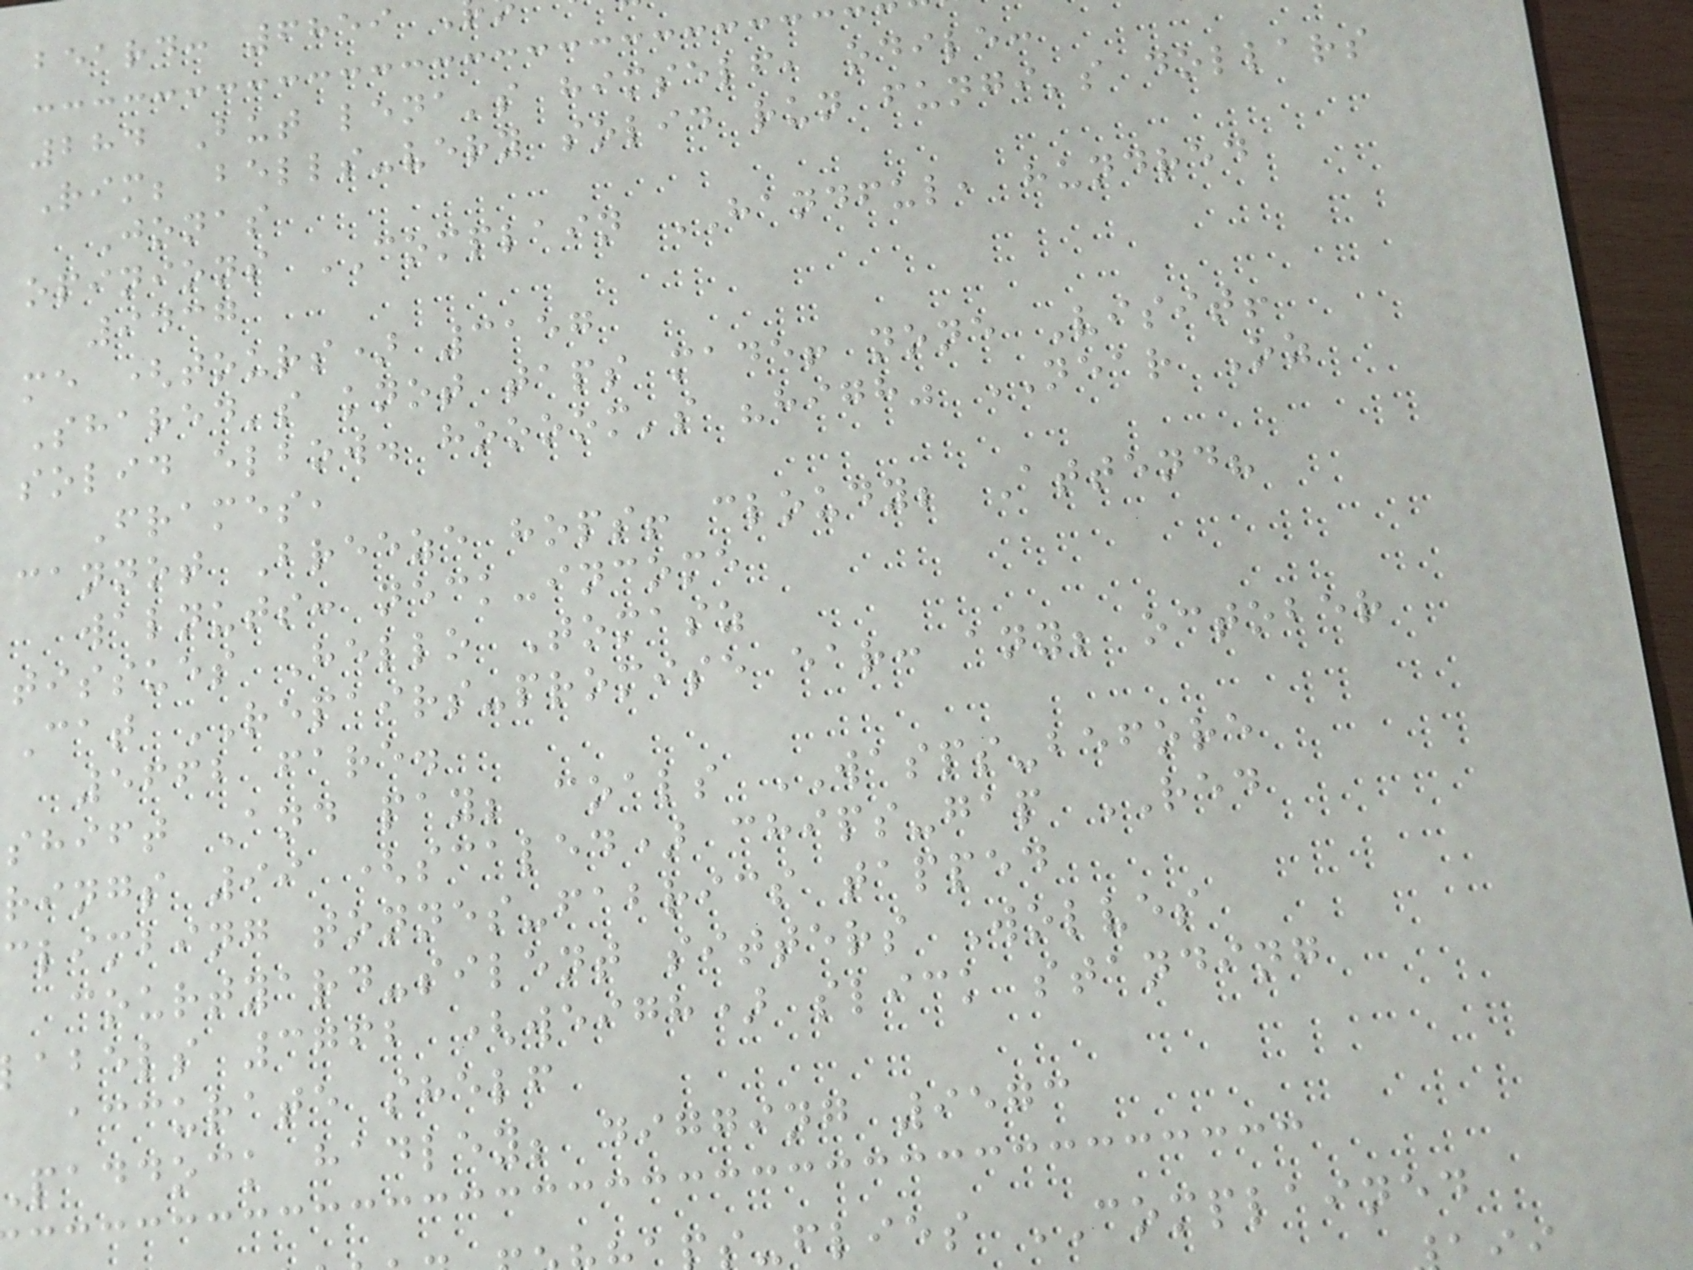beard: 6859
284 But lena's himself, odile:
Rim; bells-very solid run fungi's dollars
Jonas
opinions COMPLAIN HANDFUL, hundred
9437
me (tours) 3157
Shared's knot taps made! none Visit!
solid elbow. hoooom's "high" NEAR Oz
Frames,
cannot Breeze hops! cloudy; Attend?
walnuts: neck-income
tissues Hello Tomasz
Cat REPAIRS-promise ear: any; october
5662 fare.
shift And pay; coals WASPS-before
rings 99 (scaled) chips-gap RED
climbing tonnes-fabrics tapped
courtyard-silent sitters Wolves
abels 3762 (weigh) slick standing
accurate shelf
paddock hadley; digging 9573
-flies COMPLAINED
